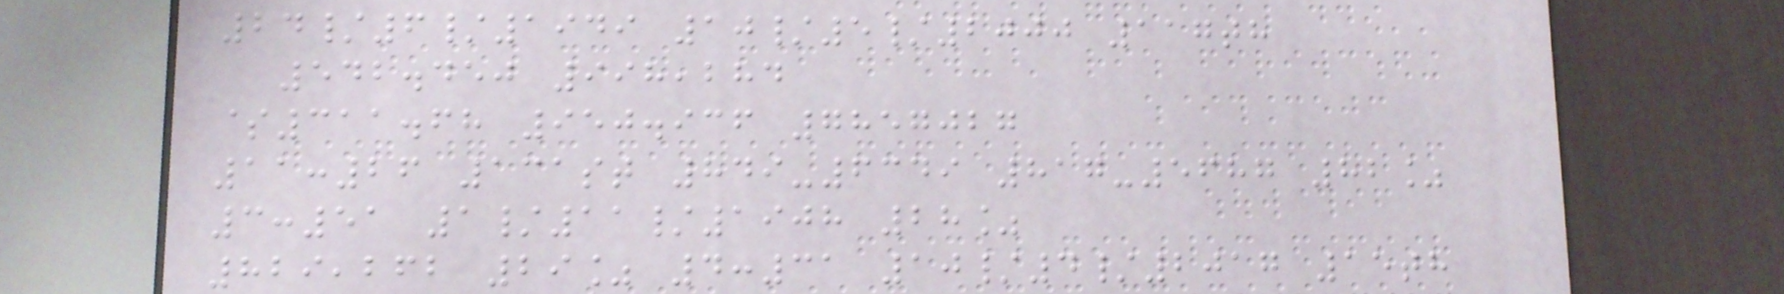24/6/1949 10/5/2000 117th
542.450 998,284
$311.68 950.936 7857027
11:26 131st 849-6349 817-5687 82%
3:51 1/11/1908 28%
829,262 29% 4:31 10/4/2017 15th
